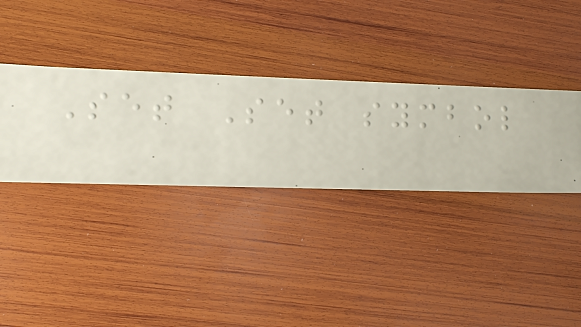Set Set symbol
